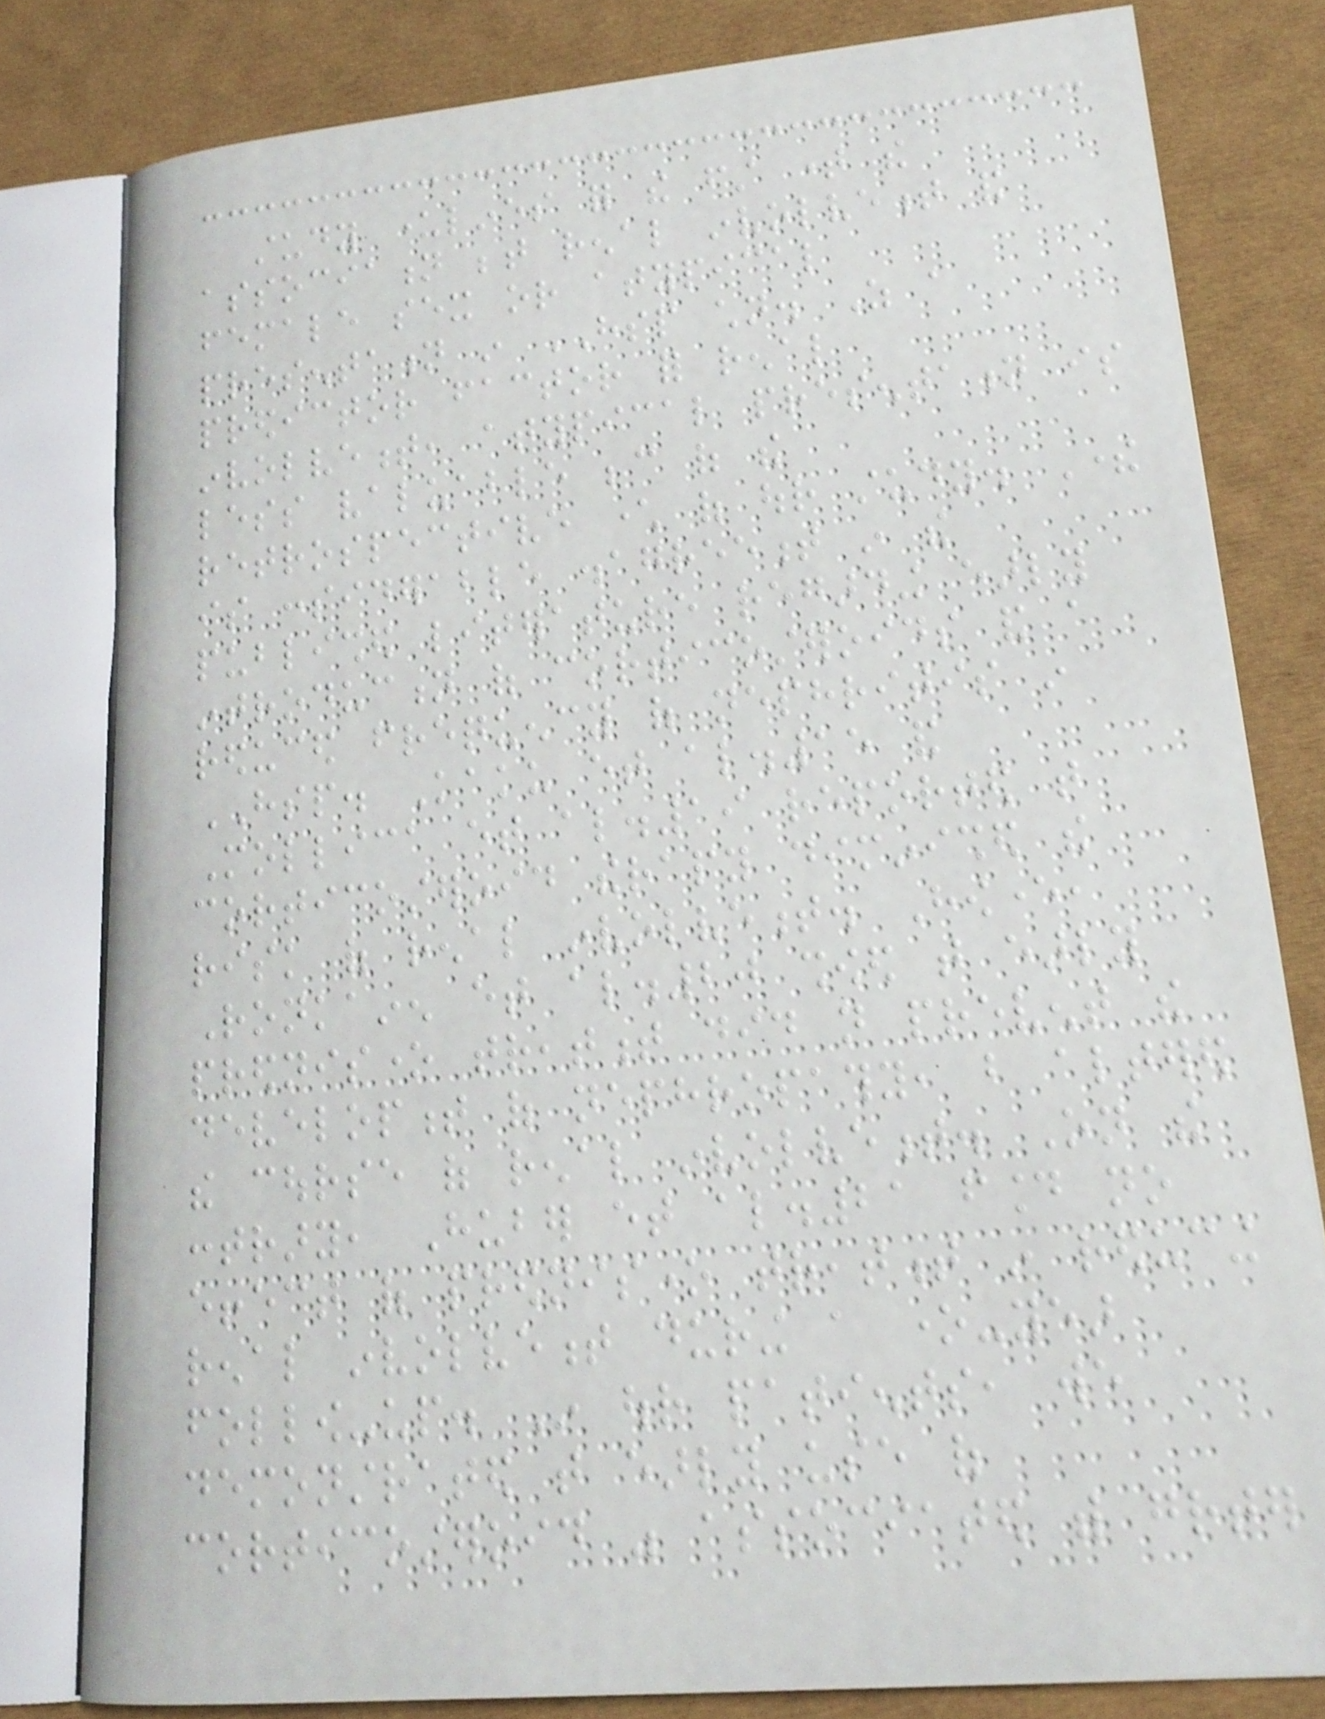study underlines for the first time the
association between renal involvement and
female sex or atypical
presentation in HSP children. As a
predictor factor for renal
involvement, atypical presentation is
less valuable because of the
retrospective character of our study. There
is considerable disagreement in the
published literature regarding early
introduction of corticosteroids and a
reduced frequency of nephritis in
HSP. Kaku et al.15 and
Mollica et al.19 reported that
corticosteroid therapy diminished the
risk of renal involvement. However,
Ronkainen et al.20 showed that early
prednisone treatment did not prevent the
development of nephropathy, but altered
the course of renal involvement. On the
contrary, Huber et al.21 found no
effect of prednisone treatment in reducing
renal involvement during a one-year
follow-up. In our patients, we
demonstrated that early use of
corticosteroid was associated with greater
